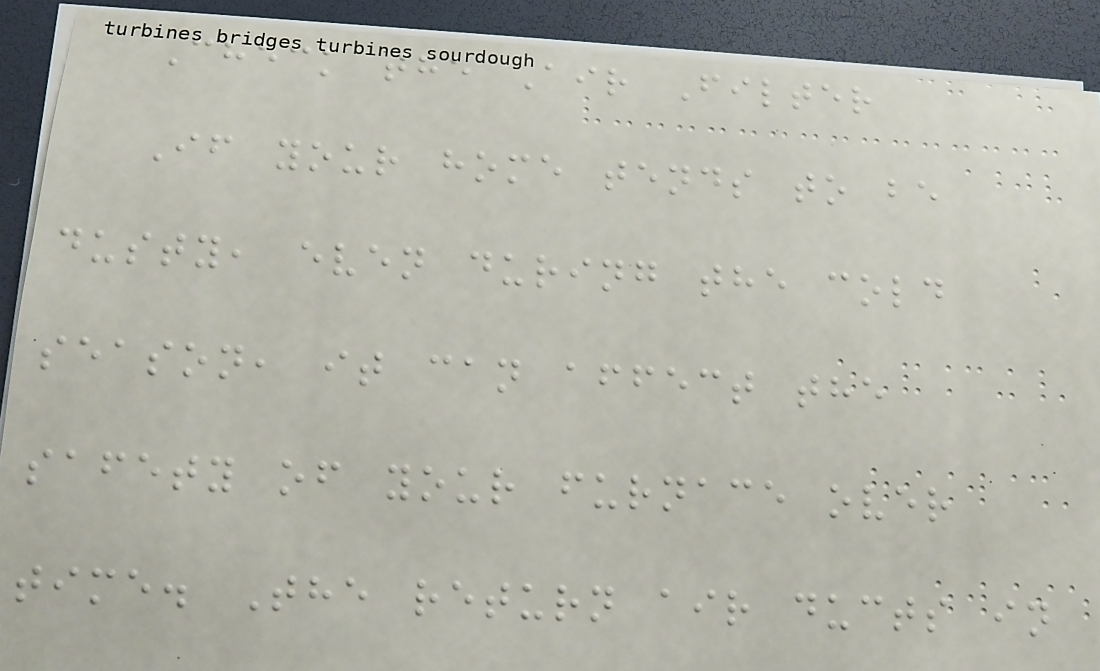Check the Air Filter
If your home tends to be
dusty, even during the cold
season, it can affect the
safety of your furnace over
time. The return air ducts in
